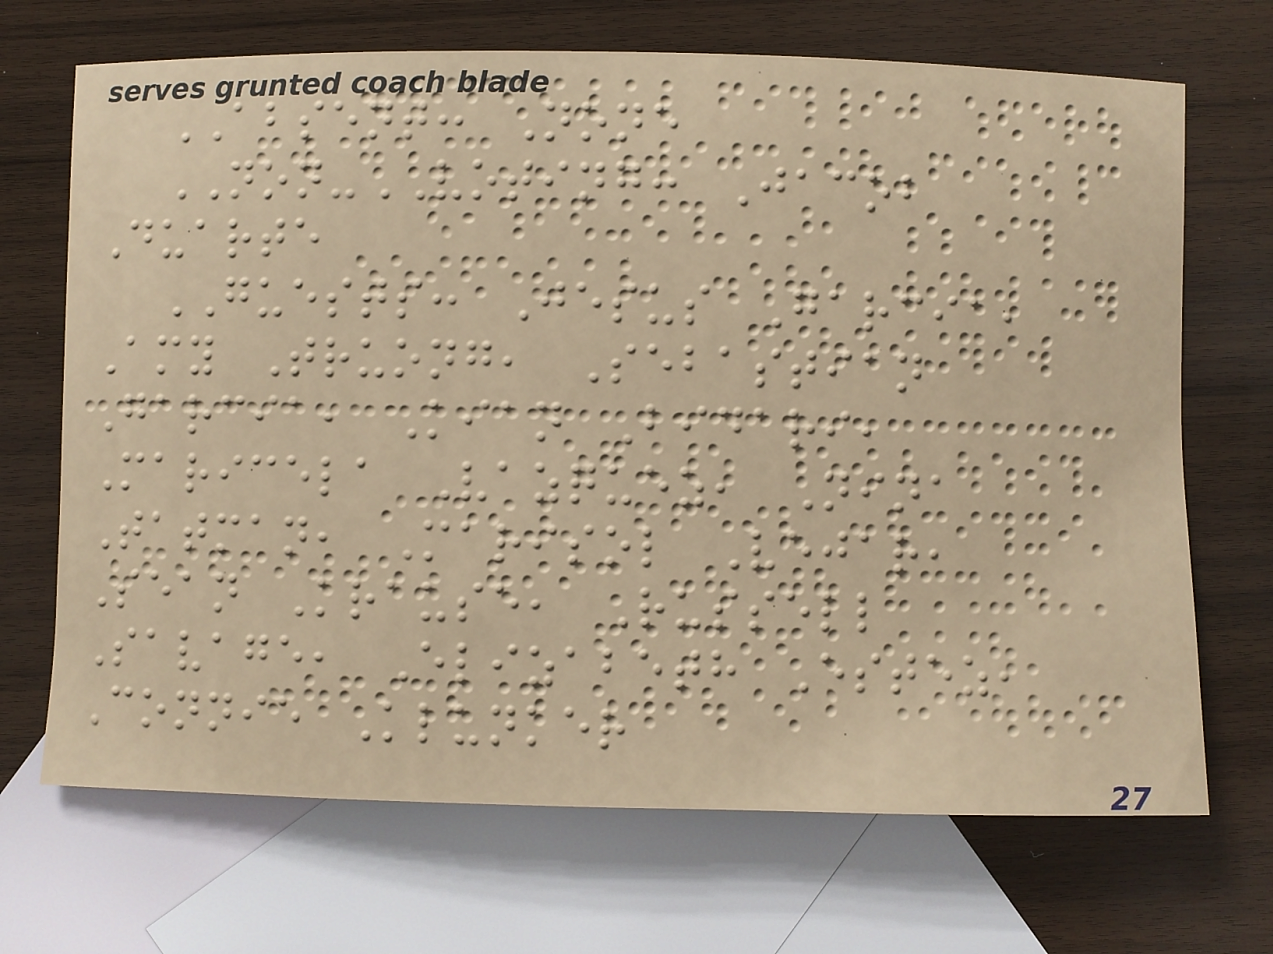ABSENT: None
NON-VOTING: Jacob
Duarte
GUESTS: Jesus Garcia,
Amy Truong, Sebastian
Garcia, Kian Bidari,
Maricela Vazquez, Nina
Tatman, Marisol Vejar,
Sean Krause, Russell
Savage, Elizabeth Estez,
Connie Klunker
